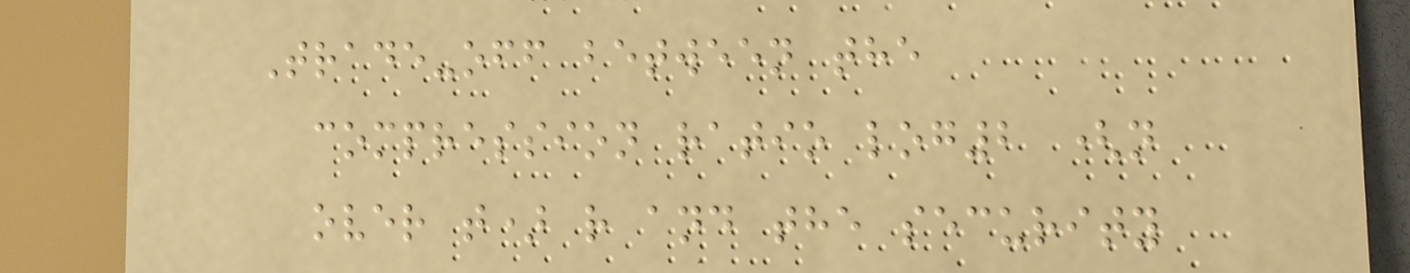Trade-off between the
compression ratio log2 (n
over t) r and the security
